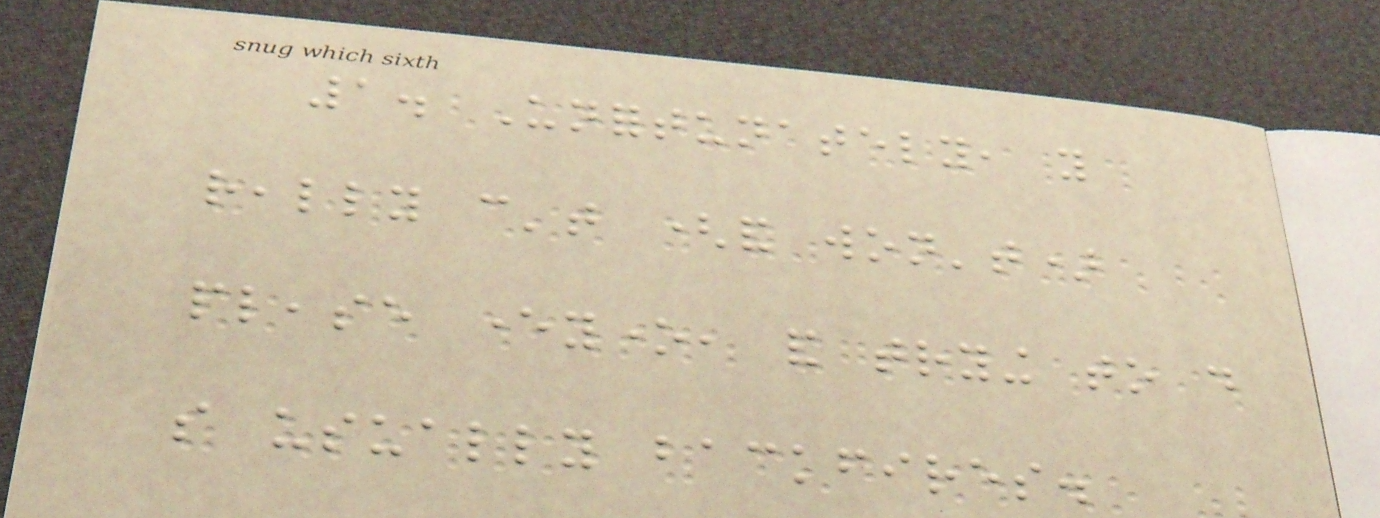1. Unfortunately, you
really can't (and won't)
please everyone, and trying to do
so usually backfires.
